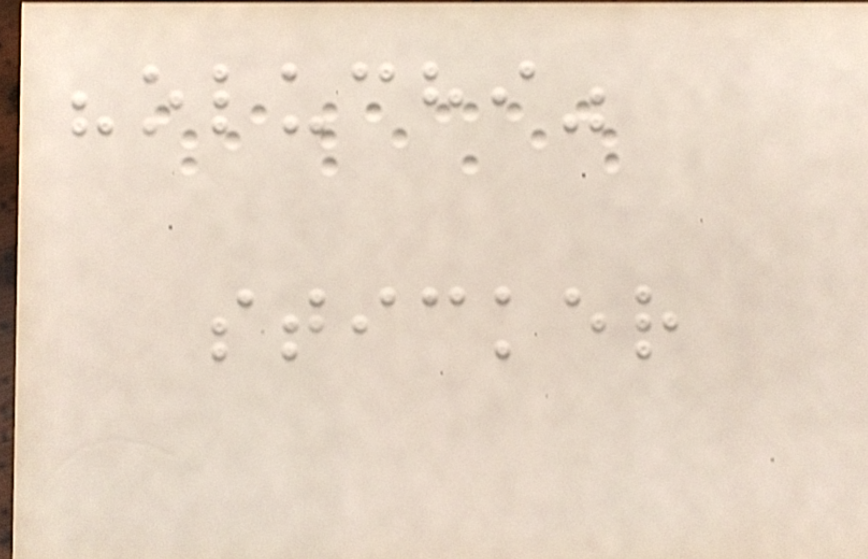"oluchi"
sticker
